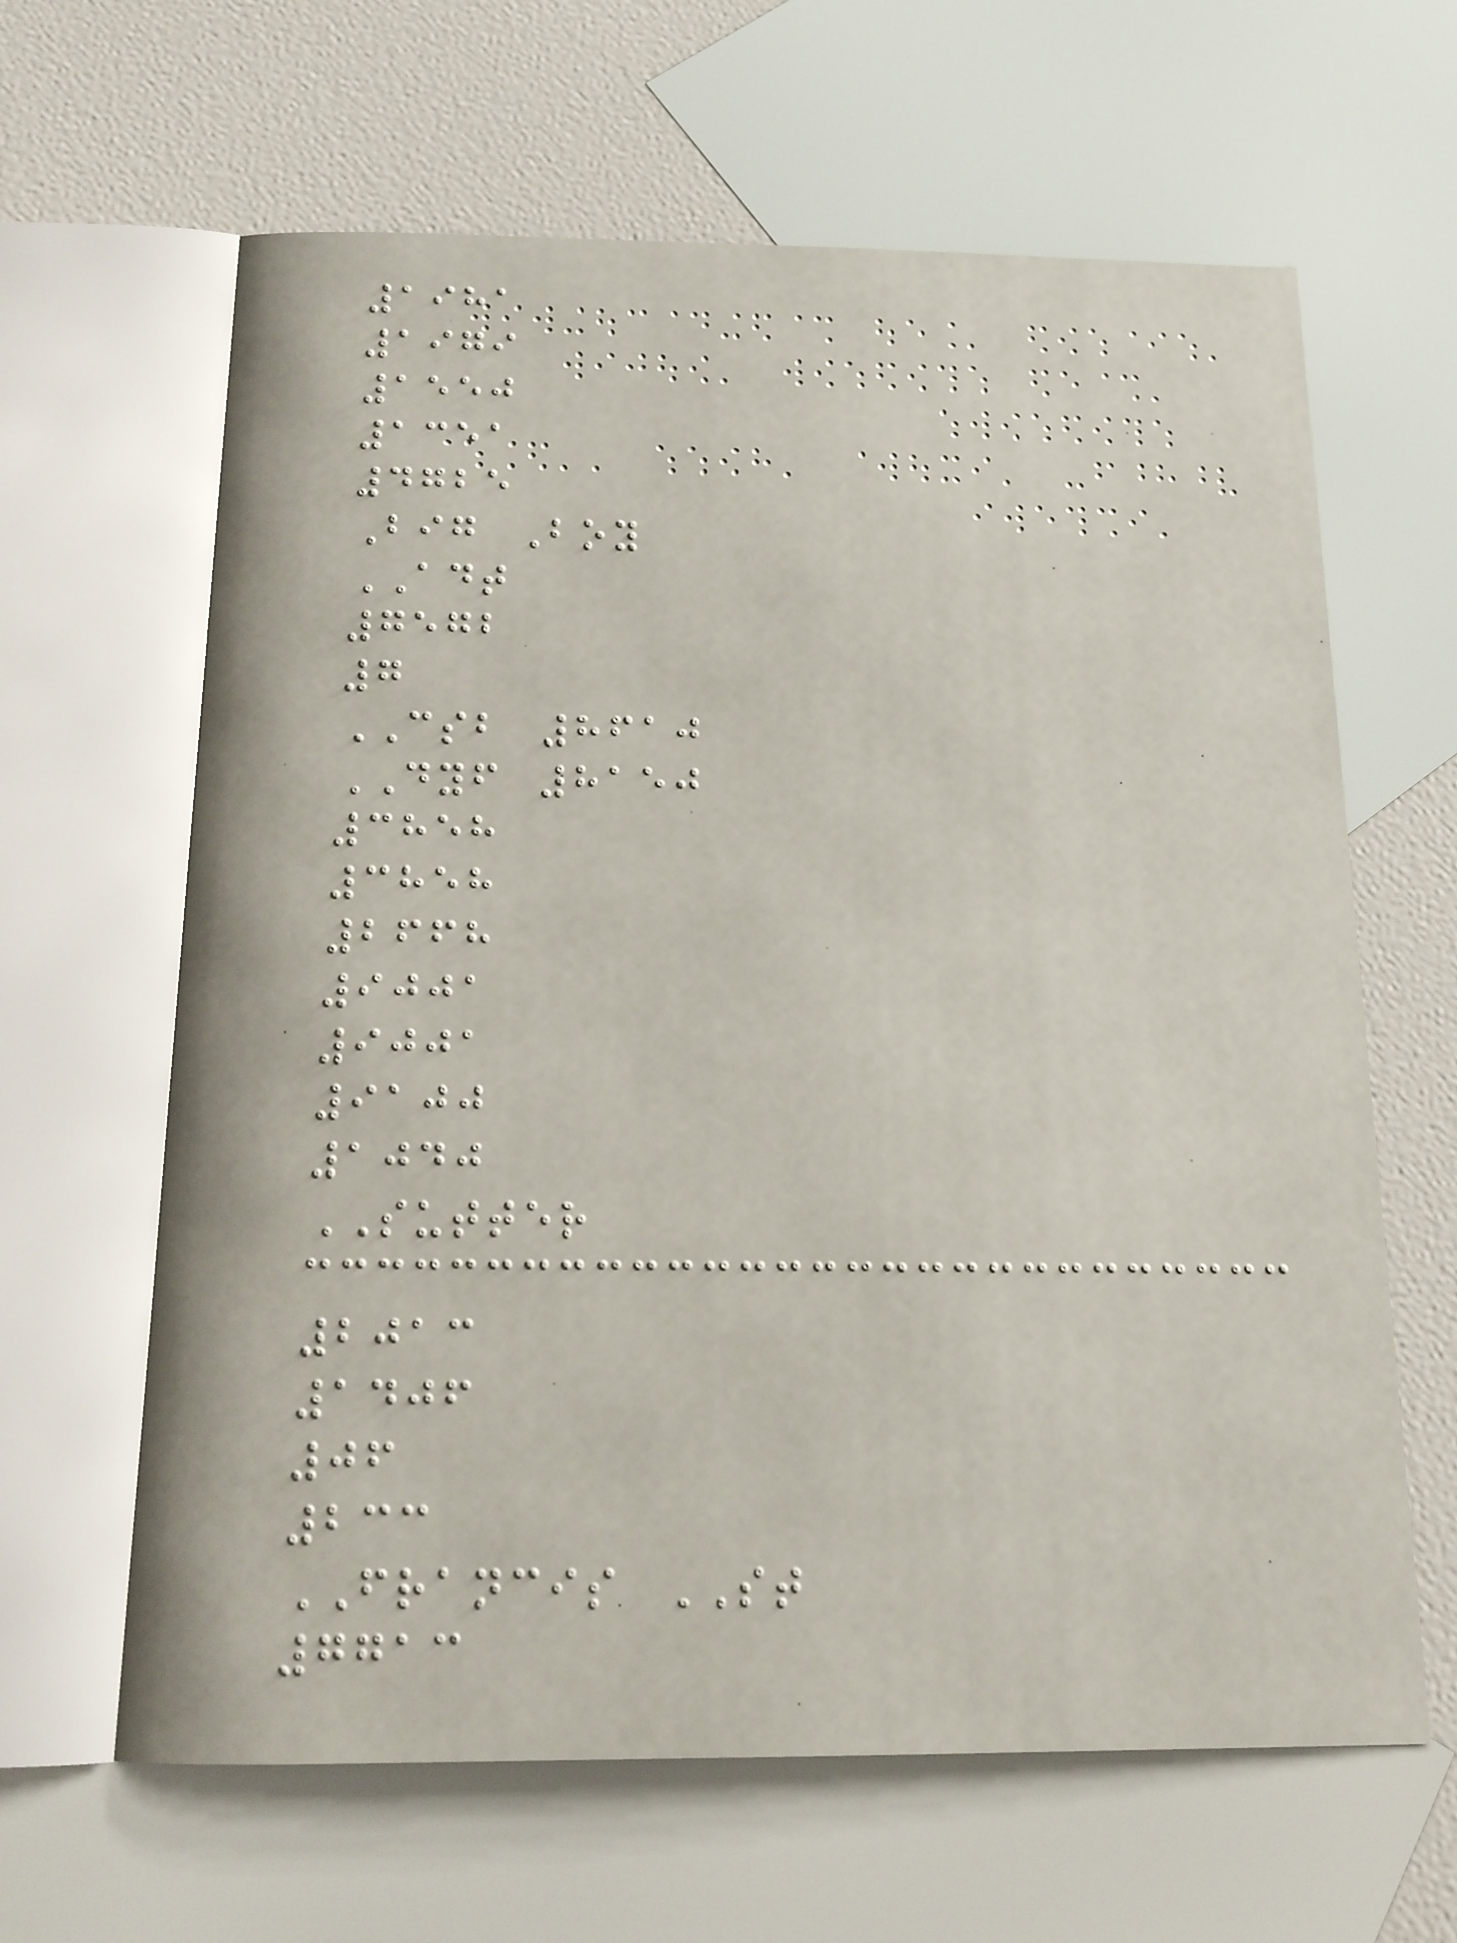1981
1979
1550
1351
4725
Big Boy
ADT
7572
7
CSB 8610
DYF 8150
3858
3858
2668
9001
9001
9100
1040
SUTTER
2013
1406
06
233
FRANCIS ST
7713
